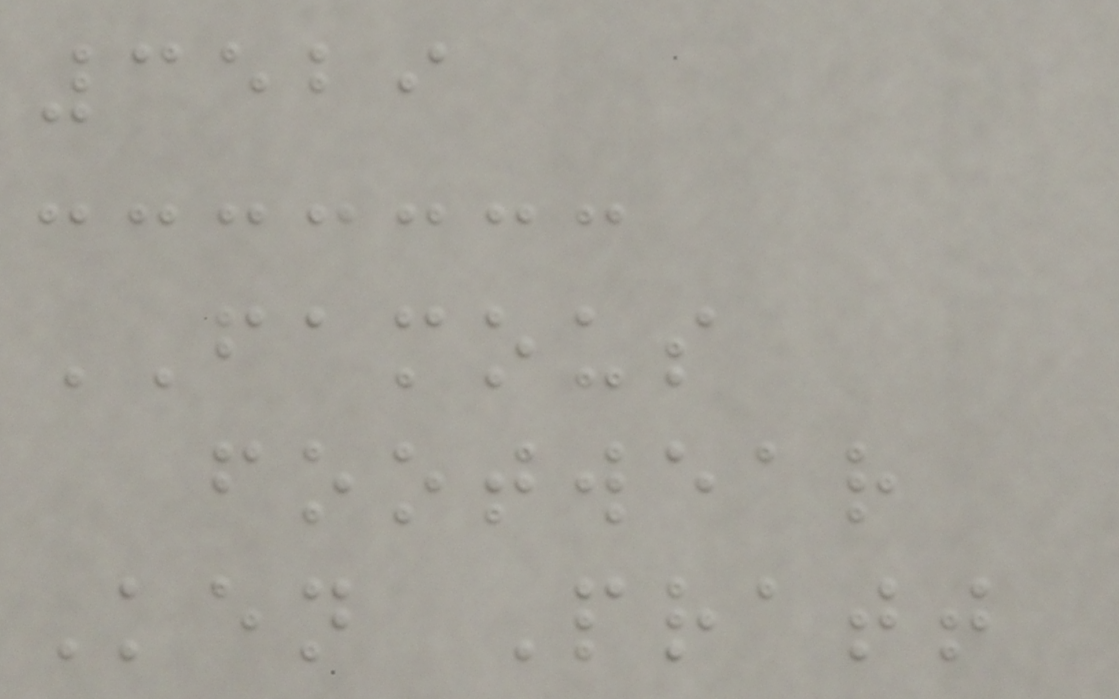3529
FAMOUS
footwear
Ken Pratt
